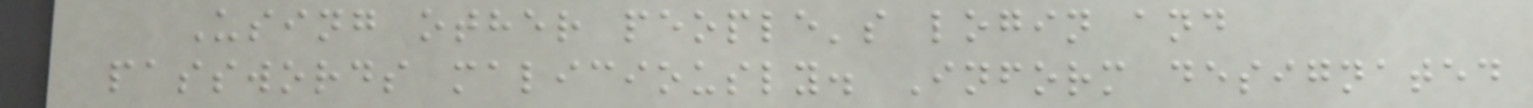Using other people's login and
passwords maliciously. Inform designated
